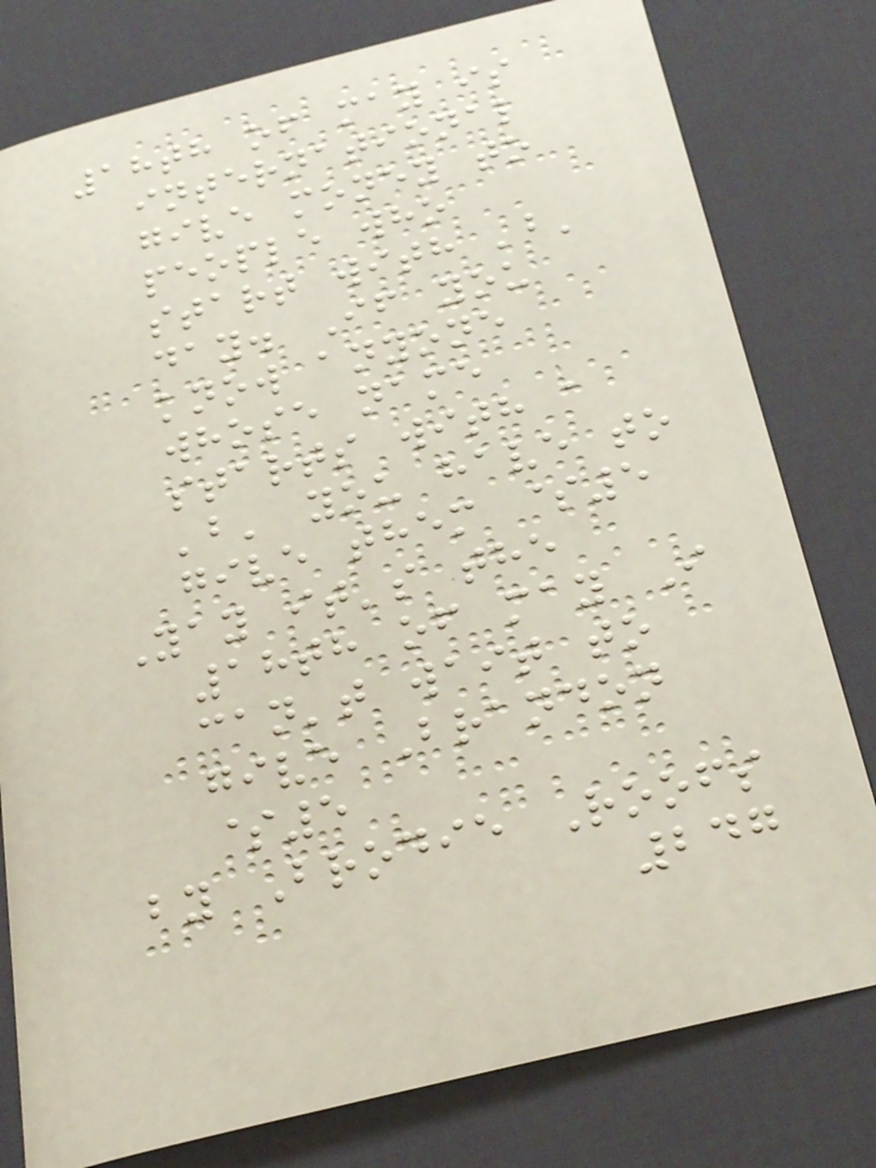18th of may is
international
give money to
people who
start with 'b'
day. If you
know anyone
whose name
starts with a
'b' you have to
give them $5
Yay it's the
18th of may I
can't wait to
give Brandon
$5
by Brodie Roofs
247
